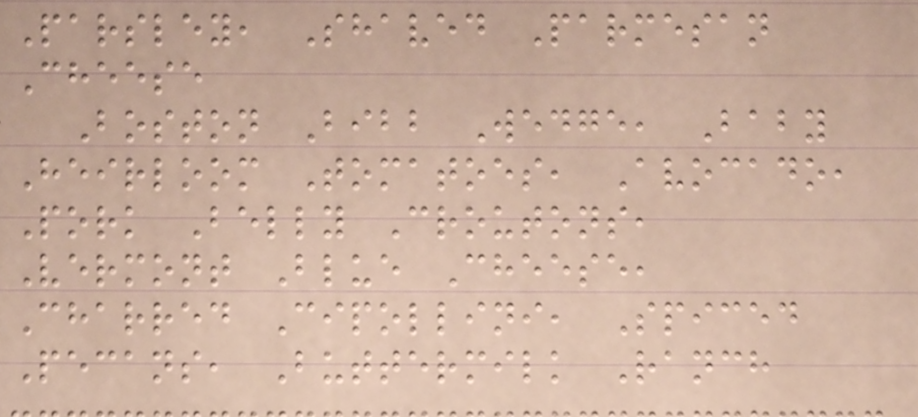Parsley, Shaved Parmesan
Cheese
Boston Bibb Wedge, Baby
Heirloom Tomatoes, Avocado,
Pork Belly Croutons,
Vermont Blue Cheese,
Charred Cipollini, Spiced
Pecans, Buttermilk Ranch
